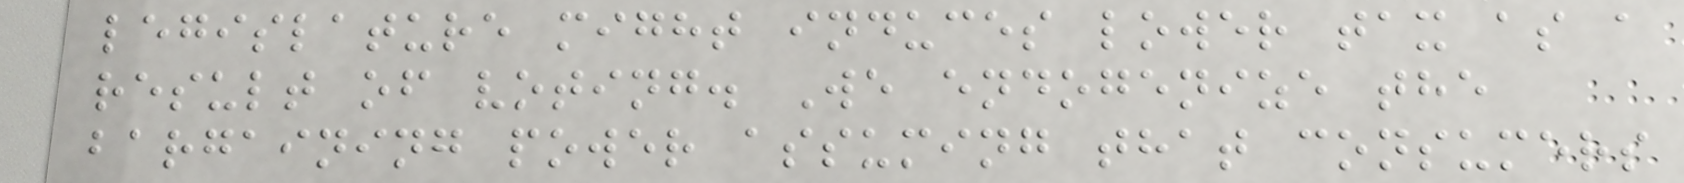legislature might induces lower tax as a
result of voting. We endogenize the
bargaining power assuming that consumers
